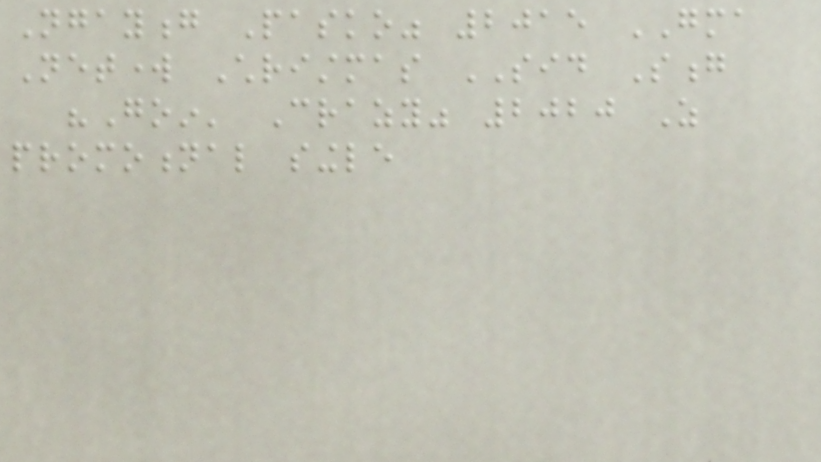Ngayong Pasko" 2015 GMA
Network Christmas SID Song
"Goin' Crazy" 2020 As
promotional single
